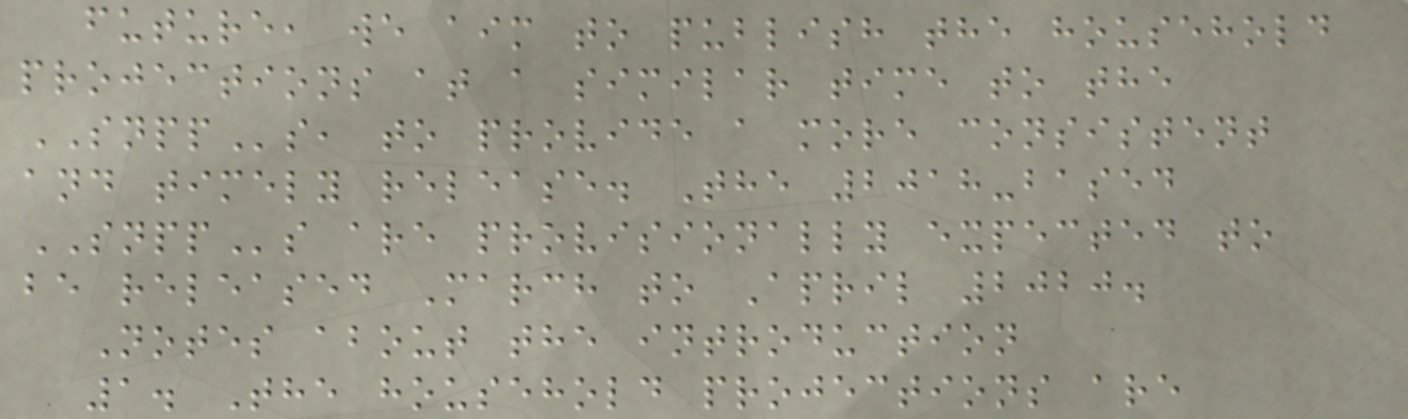future, we aim to publish the household
projections at a similar time to the
SNPPs, to provide a more consistent
and timely release. The 2018-based
SNPPs are provisionally expected to
be released March to April 2020.
Notes about the introduction
1. The household projections are
